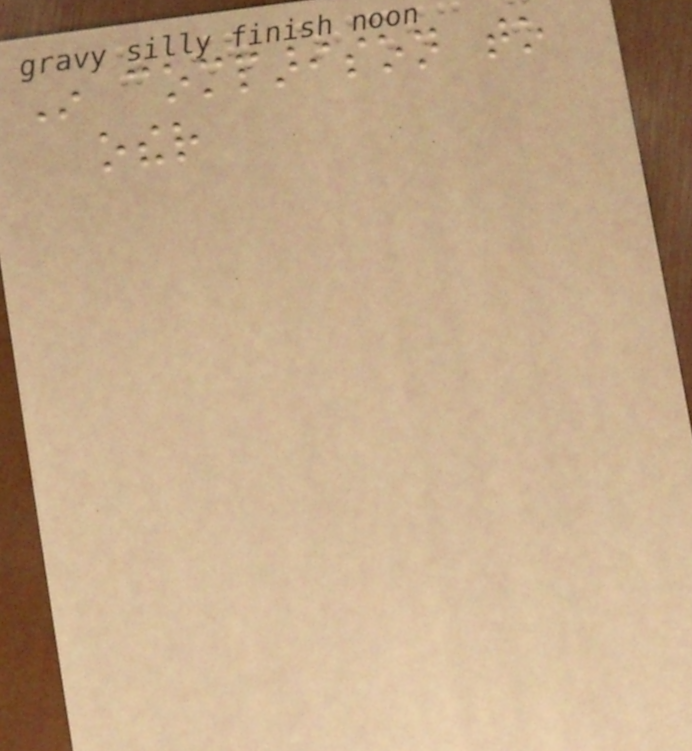In comparison to
other
